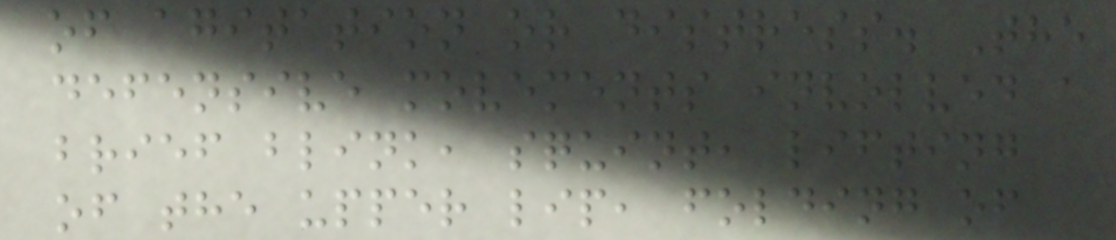of agitation or distress. The
defensive movements involved a
brief blink, squint, lifting
of the upper lip, folding of
